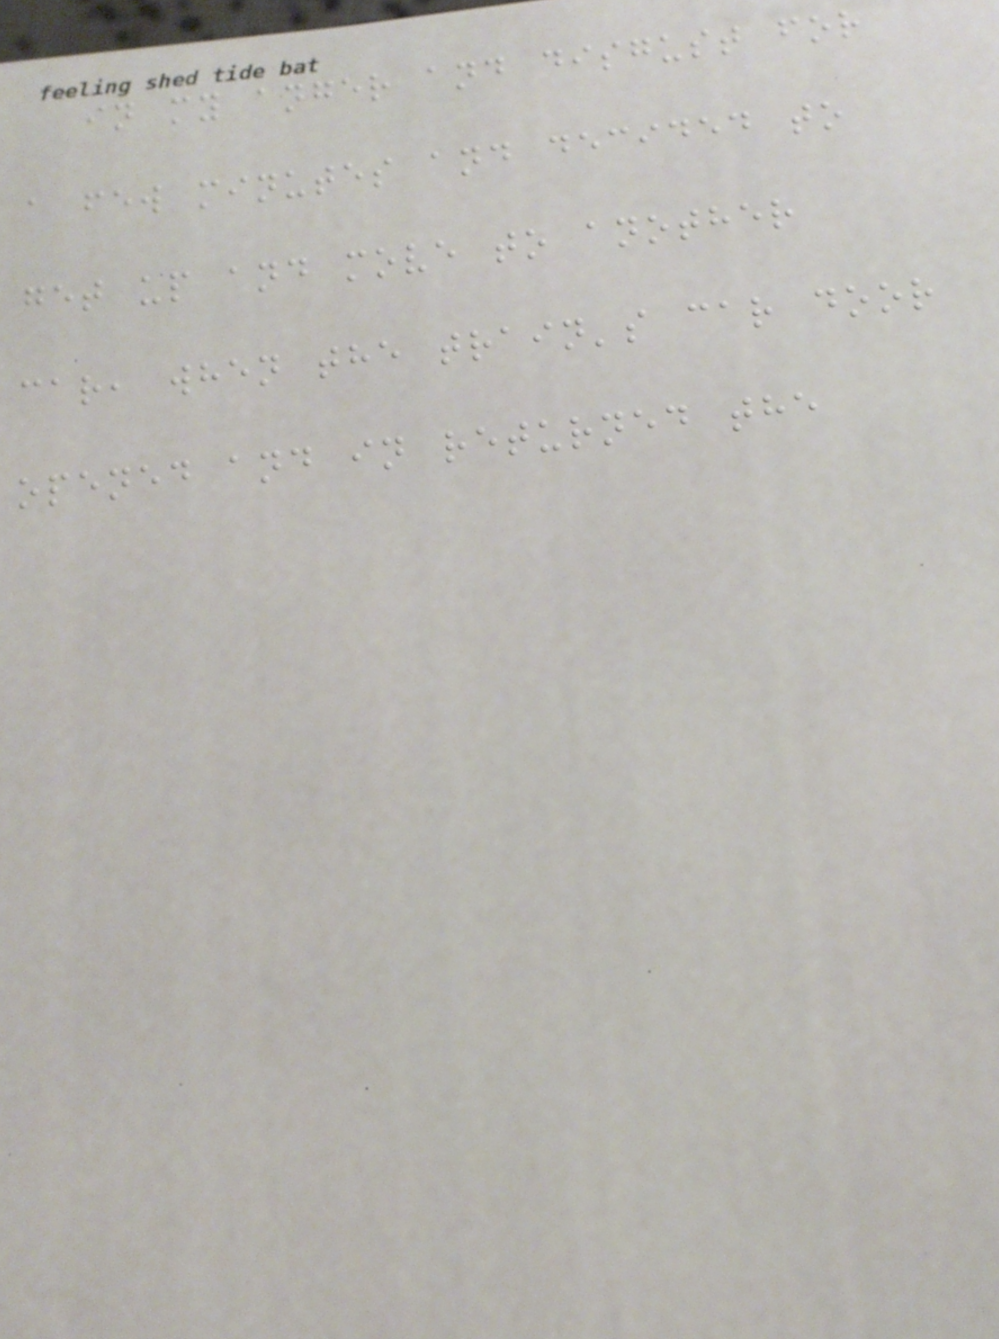in my anger and disgust for
a few minutes and decided to
get up and move to another
car, when the train's car door
opened and in returned the
